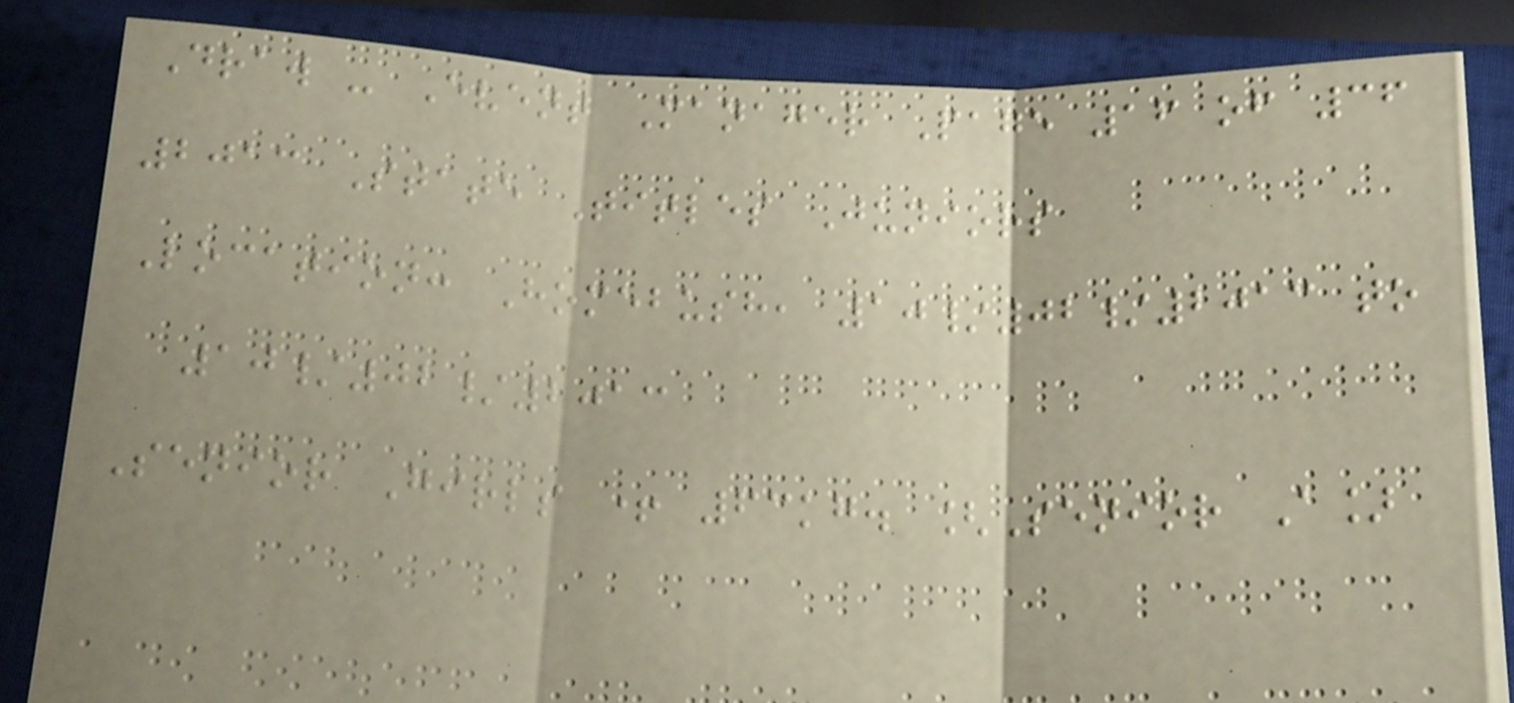Draw - Event Manager Page 16 of 36
2013 State Titles Juniors
Location: Homebush, 10/02/2013 to
10/02/2013
Senior Girls + 63kg. [Senior A]
